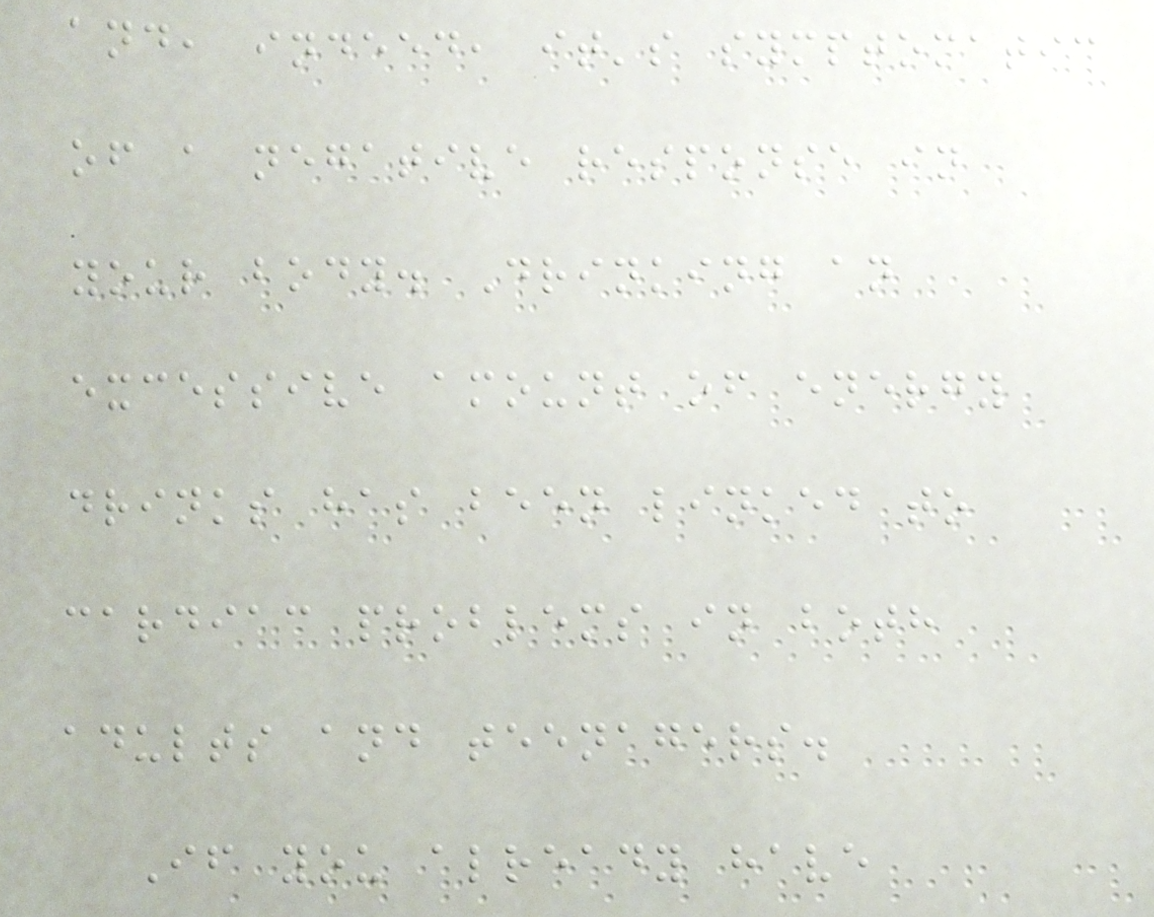and, indeed, it's symptomatic
of a negative response in
your body. Drinking an
excessive amount of energy
drinks has been linked to
cardiac problems in both
adults and teenagers.
If you already have
